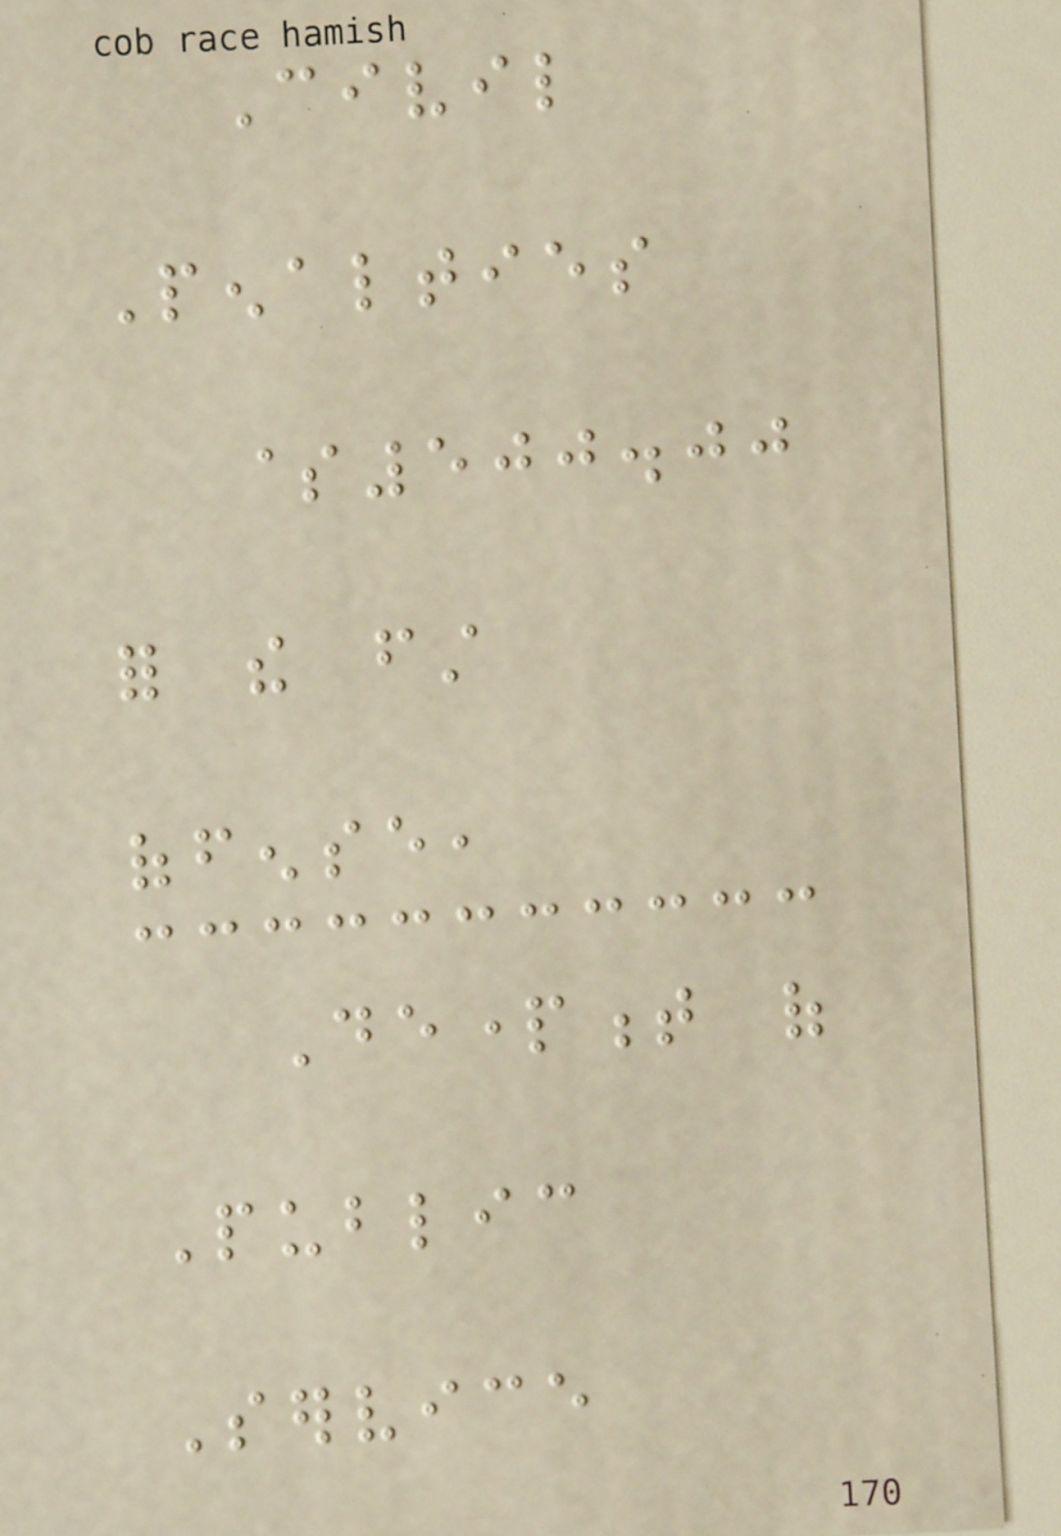Civil
Penalties
$500.00
for the first
offense,
Department of
Public
Service
